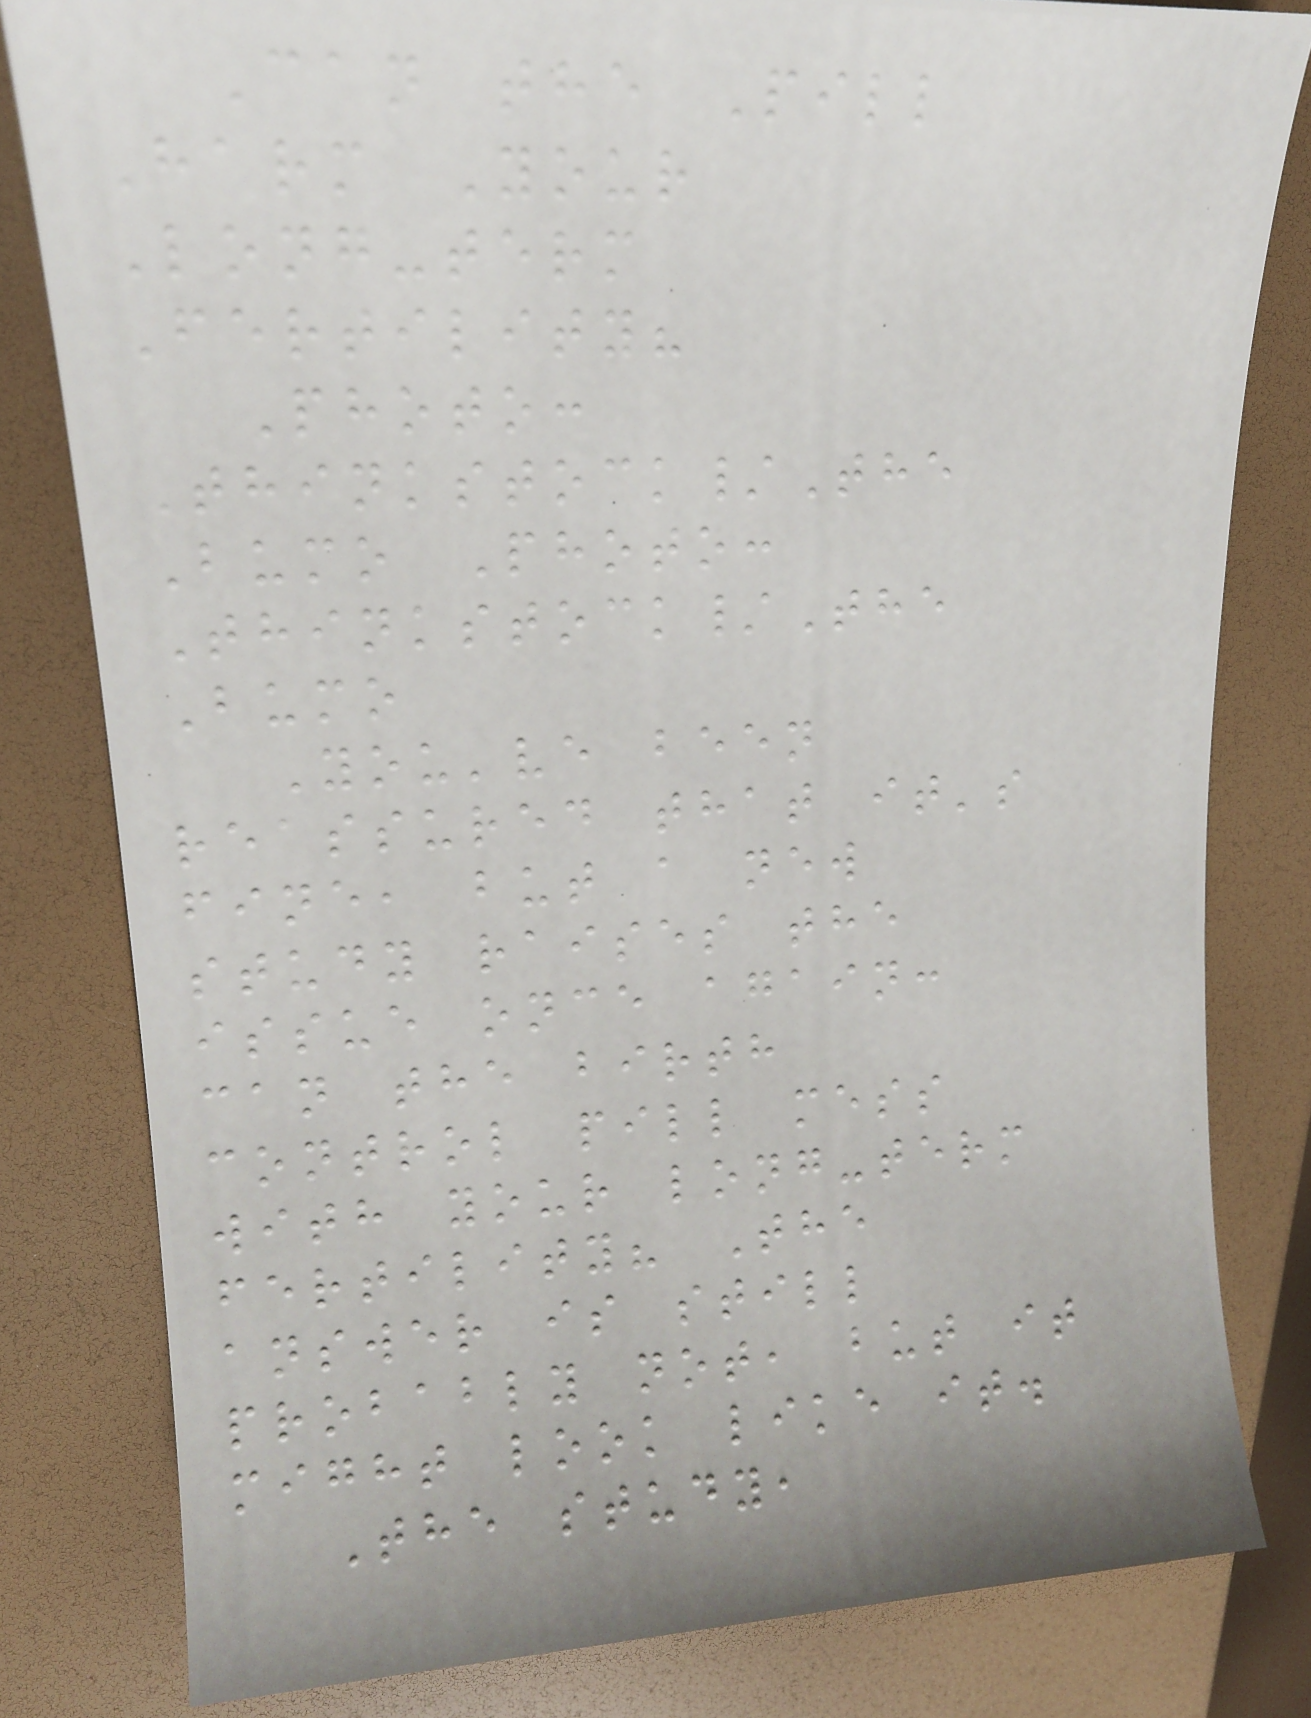Can the Pill
Harm Your
Long-term
Fertility?
Photo:
Thinkstock/The
Bumo Photo:
Thinkstock/The
Bumo
You've been
reassured that it's
fine, but a new
study raises the
issue once again:
can the birth
control pill mess
with your long-term
fertility? The
answer is still
probably not, but it
might look like it.
The study,
